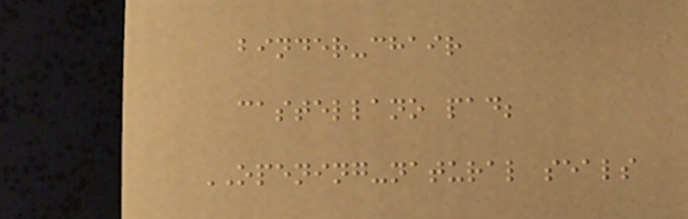binder-chair
castellano pad;
OPENING-natural seals
